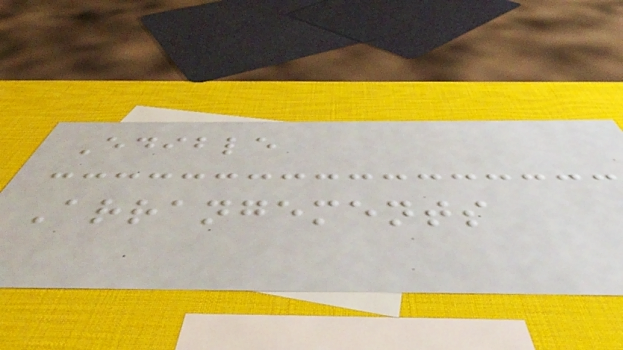Edible
Arrangements
